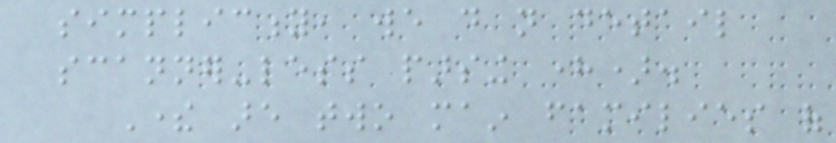simplicity, we do not detail
scanner-less parsing here).
There are two main families of
